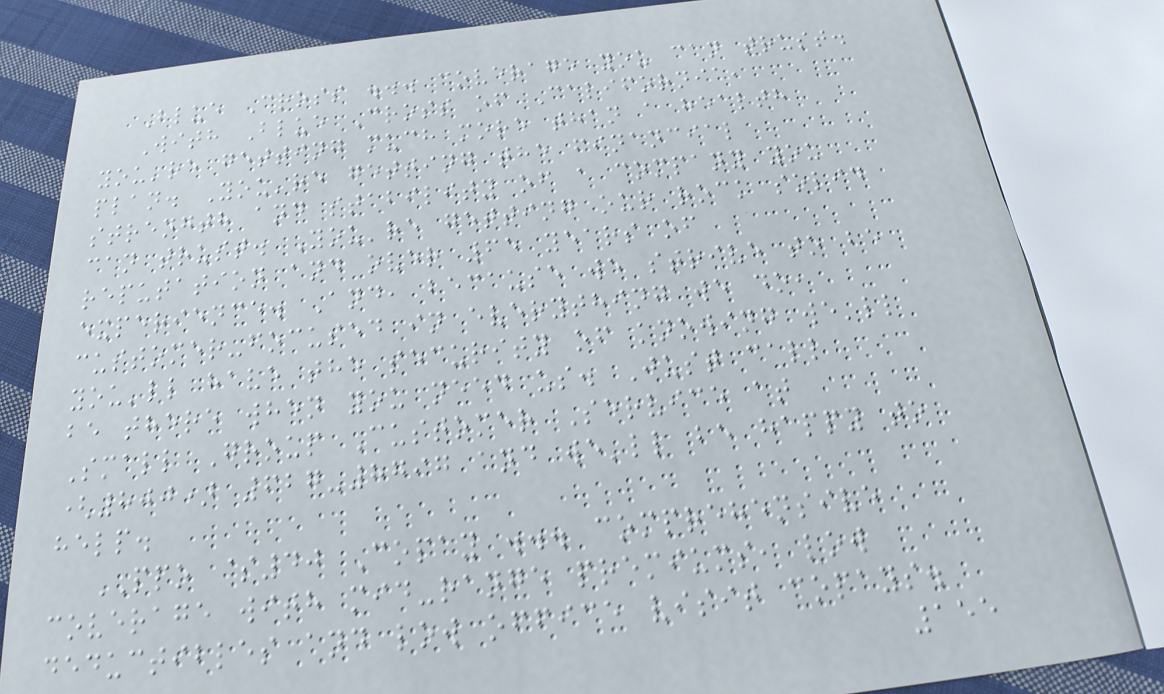Blue Cross ... coverage you can trust.
With Blue Cross of California,
you're getting much more than a health
plan. You're getting the financial
strength and stability of a company you
can trust. You're getting our rock solid
reputation and over 65 years of
experience. And, because we strive to be
customer-focused in everything we do,
you'll have the security of knowing we'll
be there when you need us. Just call
Small Group Customer Service at
(800) 627-8797 and we'll be happy to
help.
PPO $40 Copay ... comprehensive
coverage with mid-range premiums, low
deductibles and low office visit copays.
155
